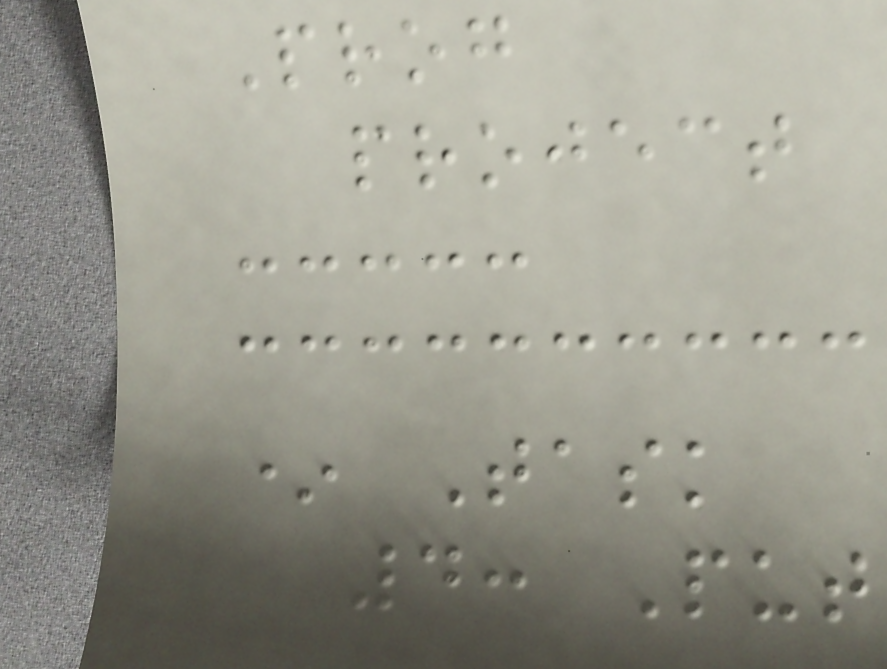Prog
project
* Task
4: Put
